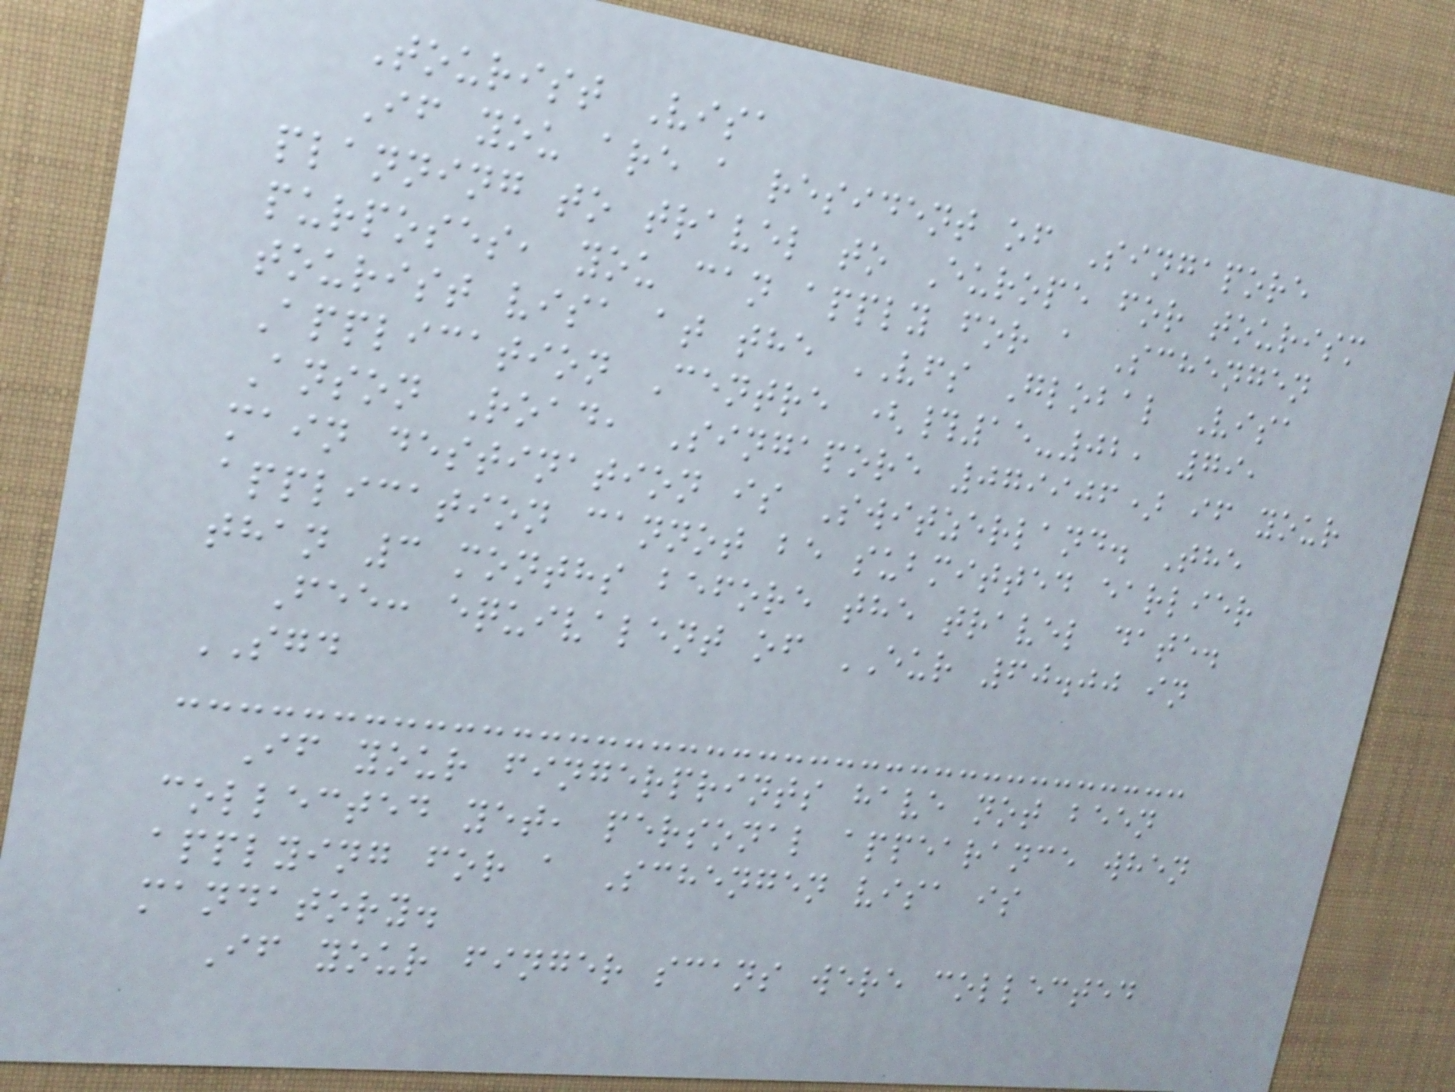Tourist Visa
If you are a resident of Singapore
planning to travel to Europe for tourism
purposes, you can apply for a Schengen
tourist visa at the VFS Global Visa
Application Centre (#15-02, 79,
Anson Road, Singapore 079906) if your
main destination is Switzerland. The
application cannot be submitted earlier
than 3 months before the travel date.
Fee: equivalent of EUR 60.00 in
SGD
If your fingerprints have not been
collected yet, personal appearance when
applying for a Schengen visa is
mandatory.
If your finger scans were collected
